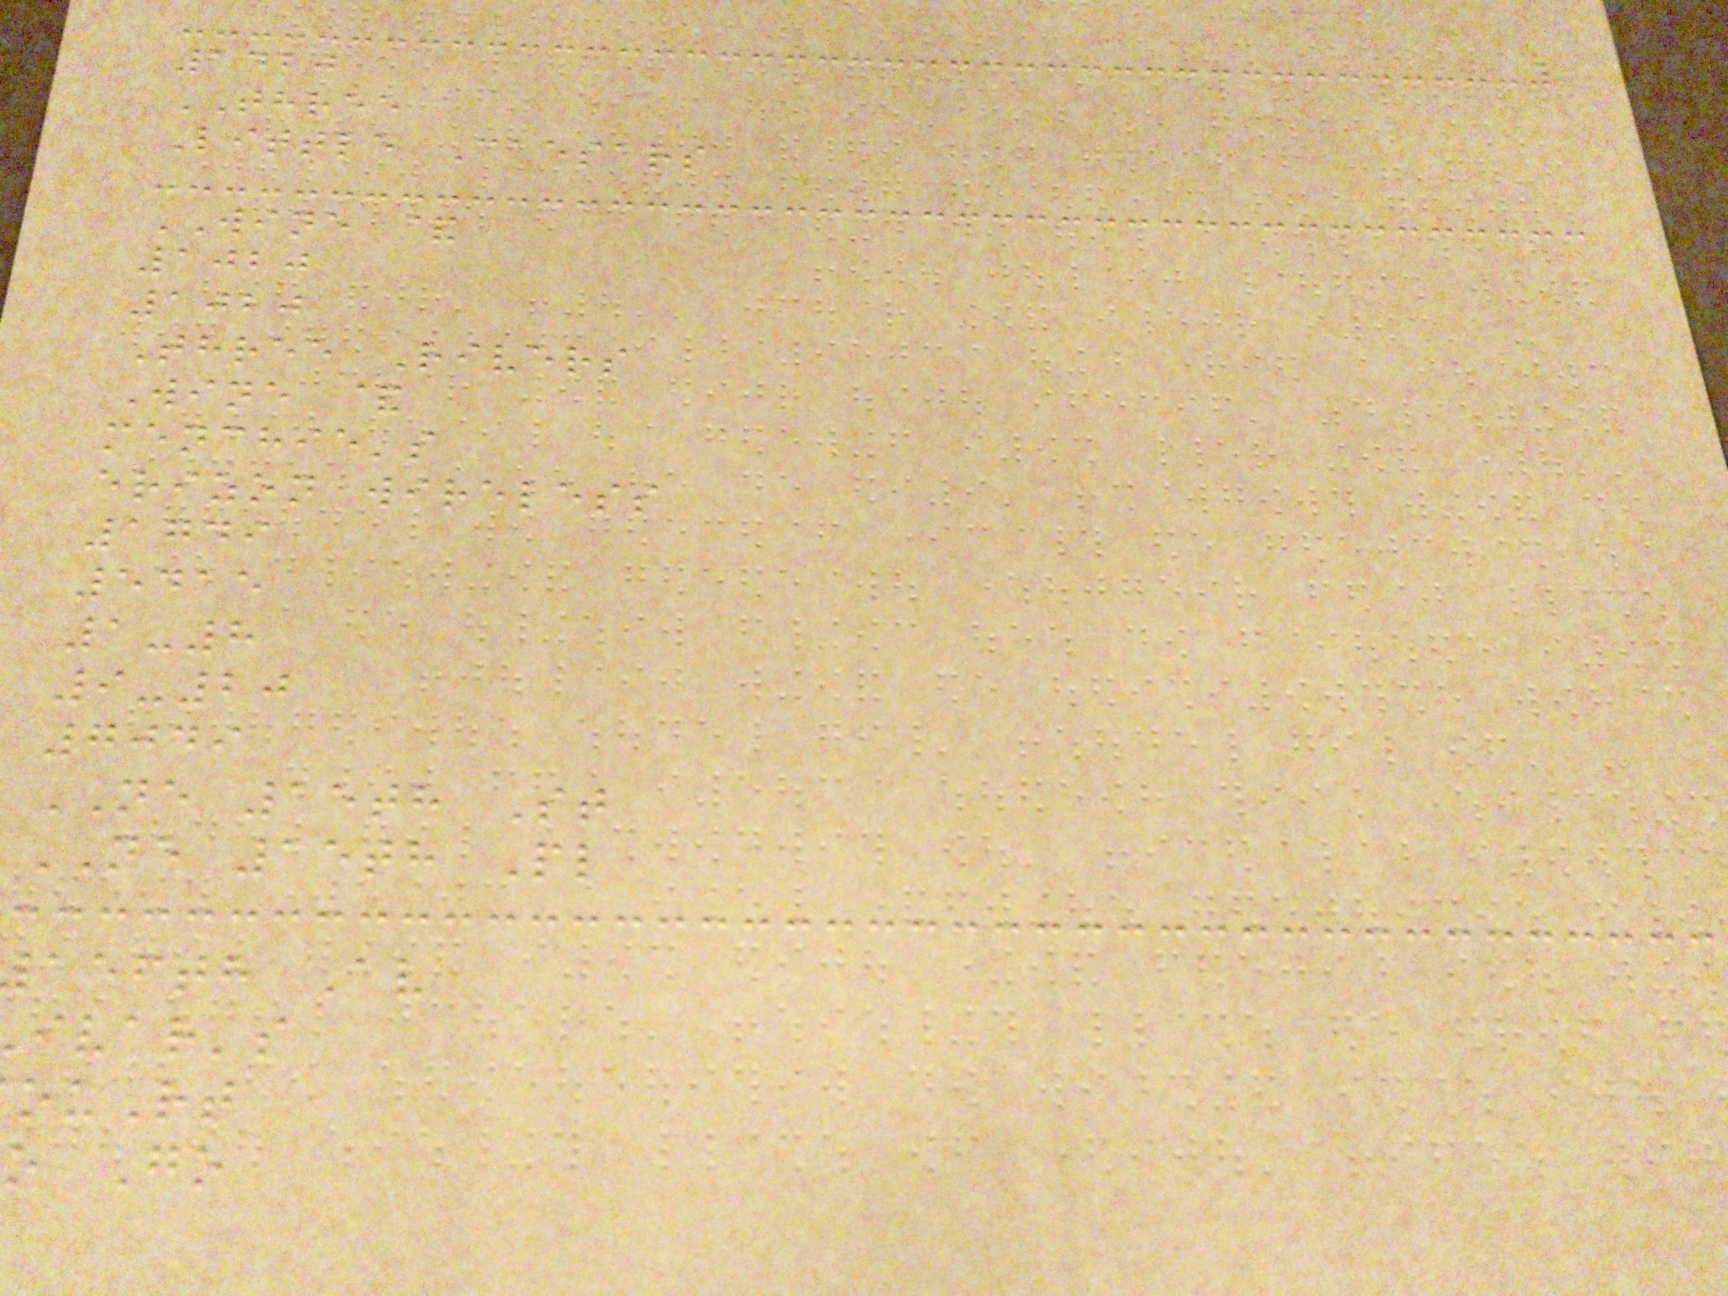1420
THREE
Little Caesars
WINE &
1020
1020
Three Rivers
Wine &
menchie's
erizon wireless
1749
5415
1-8
9-20
7049
NE 15th St
NE 15th Pl
aefth Av
ivar's
ouRt
o Go
